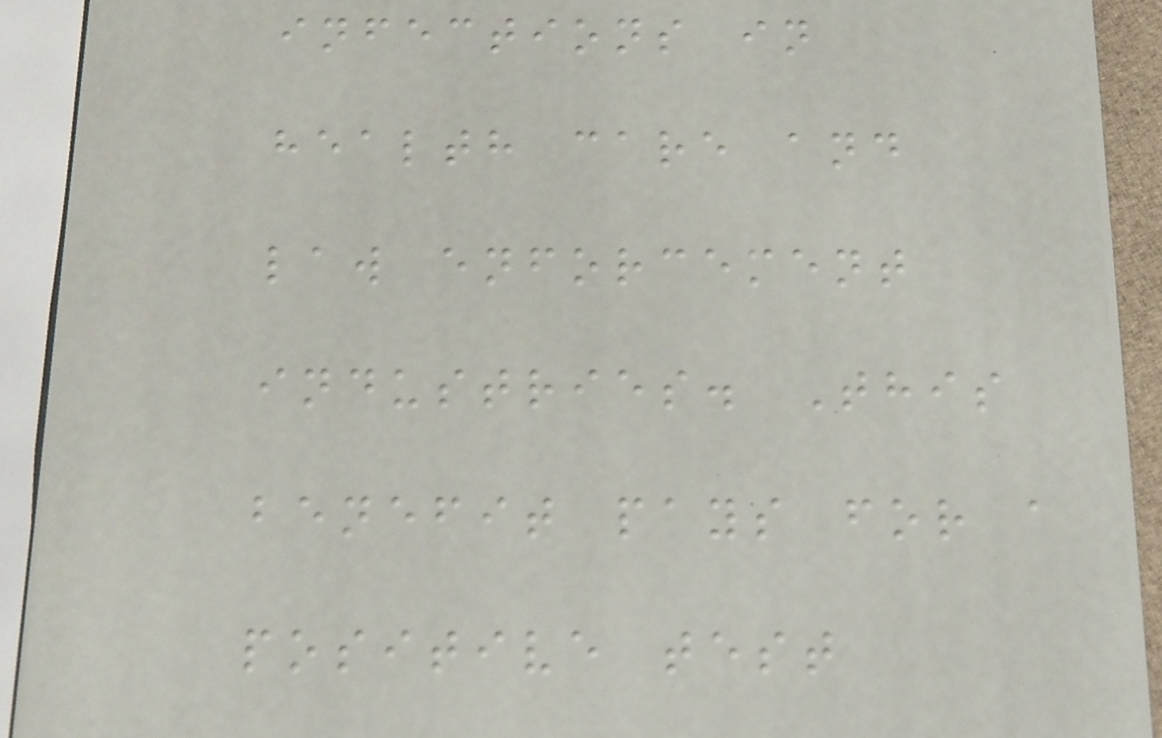infections in
health care and
law enforcement
industries. This
benefit pays for a
positive test
